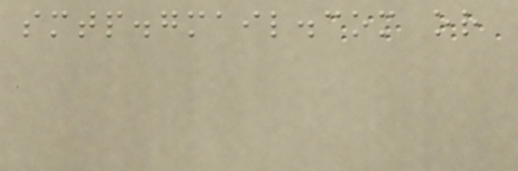smtp.gmail.com or
